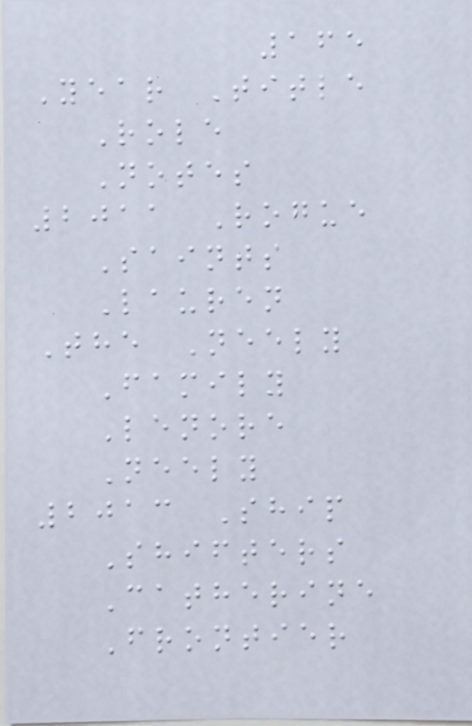165
Year Title
Role
Notes
2011 Rogue
Saints
Lauren
The Neely
Family
Lenore
Neely
2013 Ship
Shifters
Catherine
Frontier
